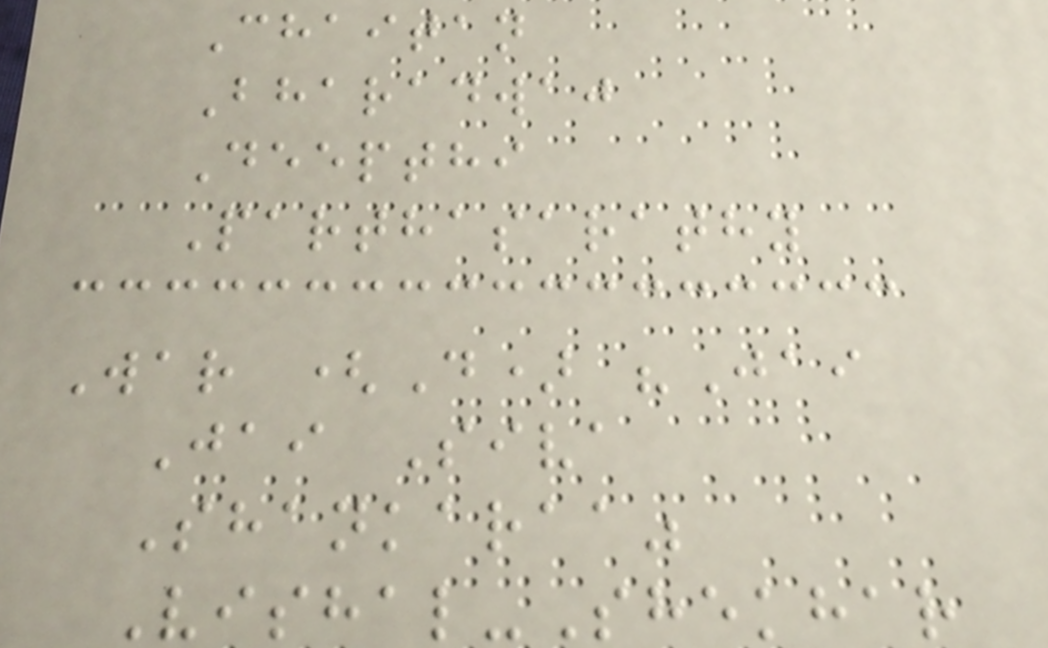Chaitan
Bharadwaj
Deepthi
Parthasarathy
War (D) "Jai
Jai Siva
Shankaraa"
Vishal-Shekhar
